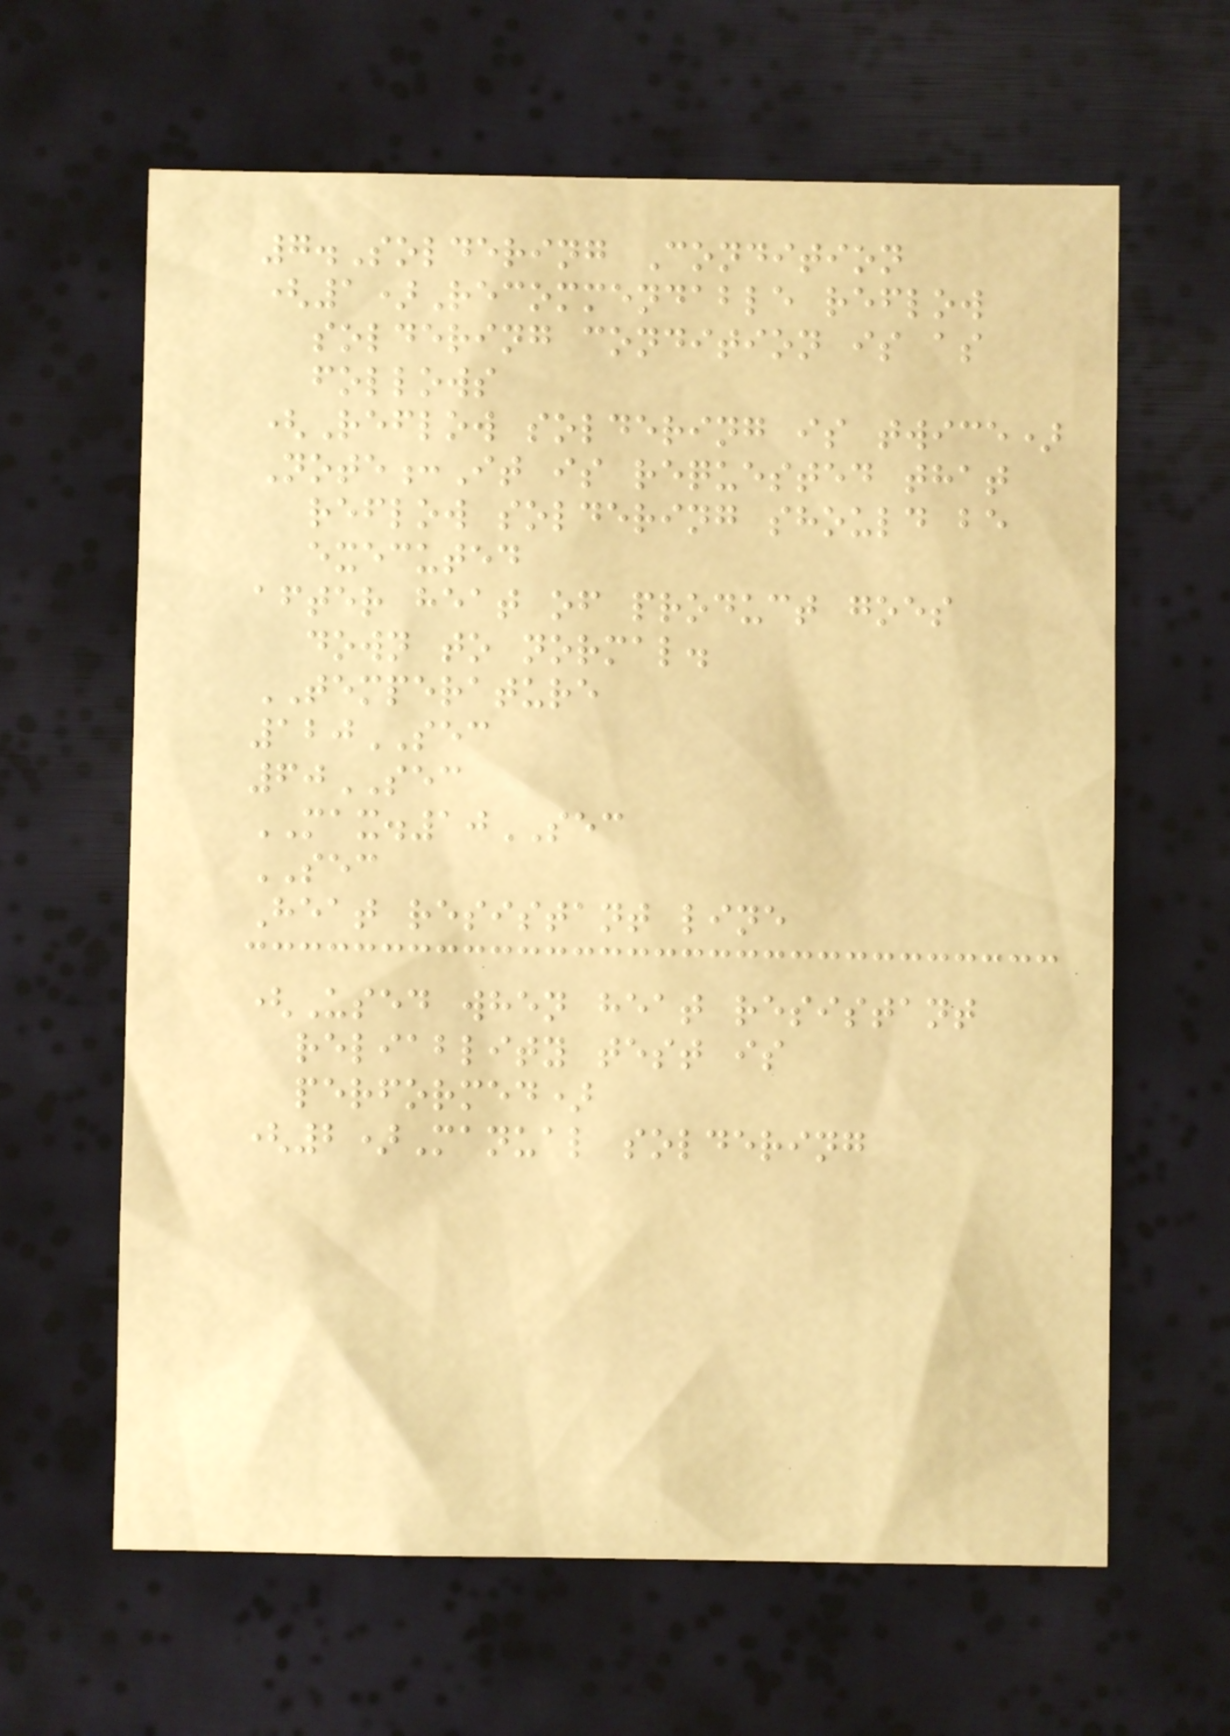7.Soldering Condition
(1)Recommendable reflow
soldering condition is as
follows
(Reflow soldering is twice)
Note:It is requested that
reflow soldering should be
executed
after heat of product goes
down to normal.
TEMPERATURE
120SEC
60SEC
MAX.10SEC
SEC
Heat resistant line
(Used when heat resistant
reliablity test is
performed)
(2)Manual soldering
